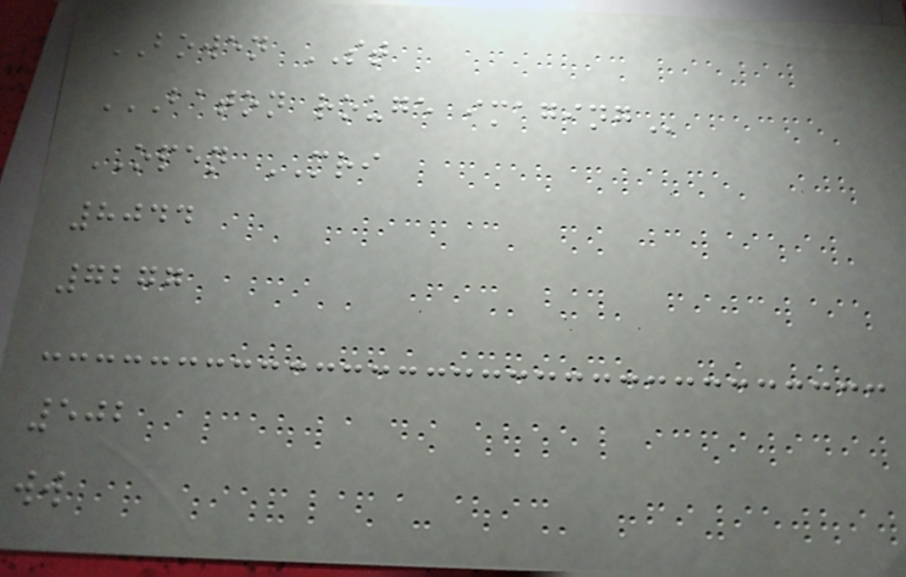BOWEN ST
BATON ROUGE IMAGING
OPEN MRI
8044
7277
502
ww
